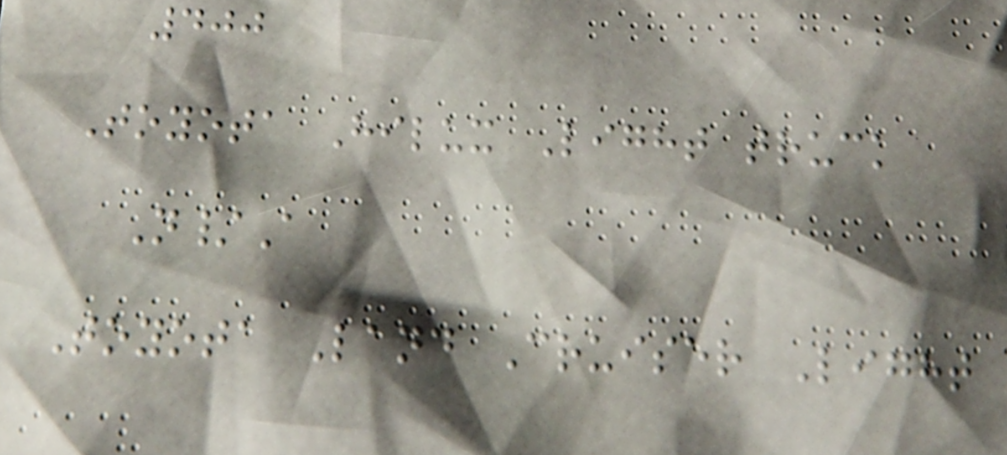400
Toyota Hilux Light truck
N/A
Toyota Land Cruiser Light
